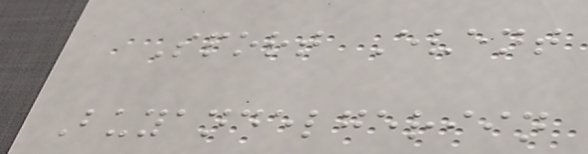Sport Event
Buyandelgeriin
